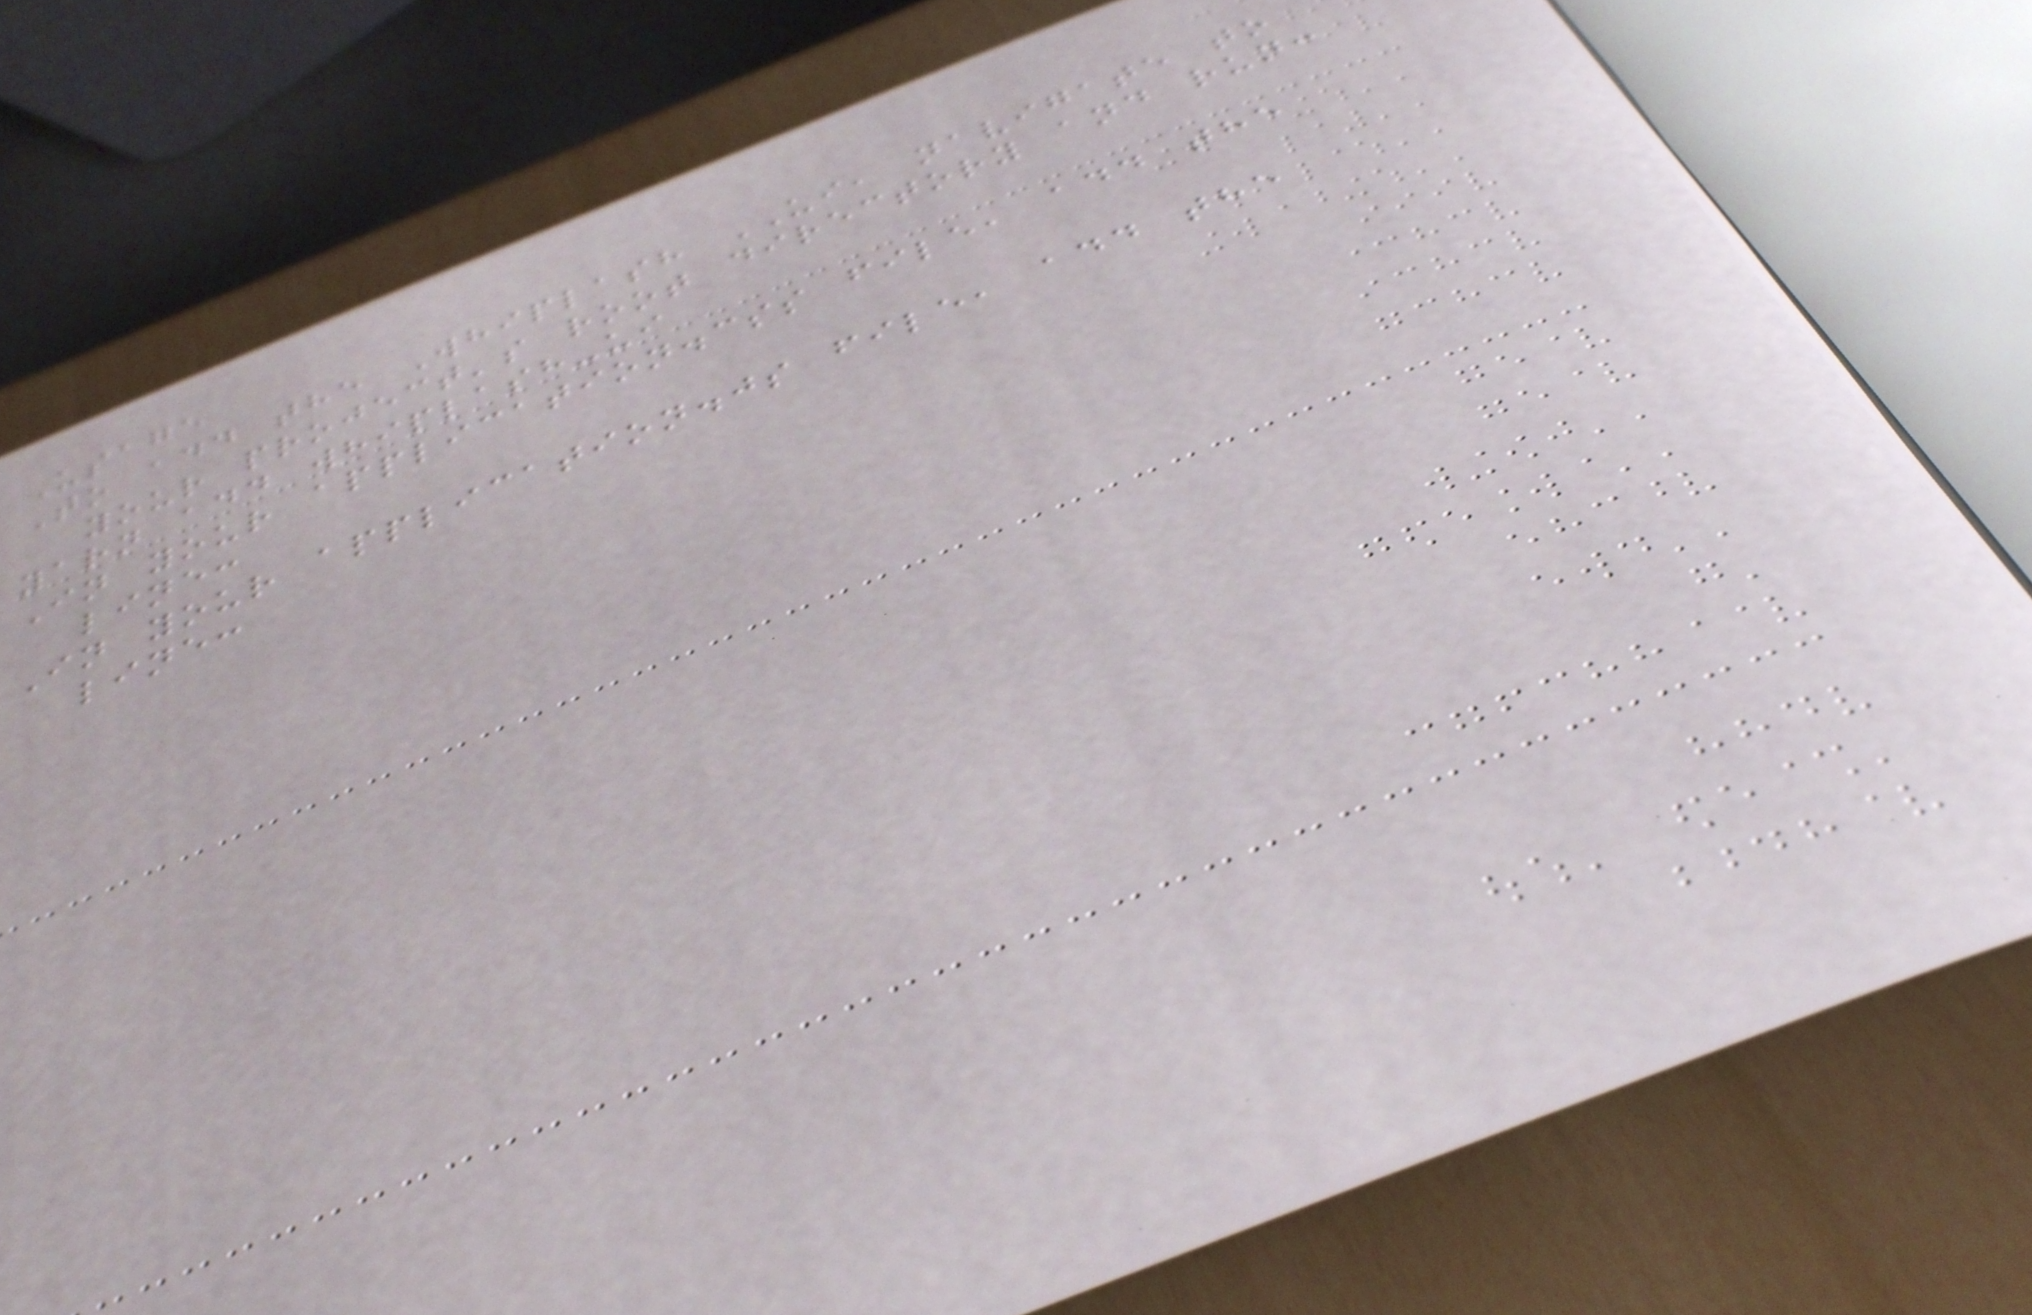Usage
To add the Whiplash UI, navigate to
your project's root directory and run:
yarn add whiplash-ui
In your application.css file, add the
line:
In your application.js file, add the
line:
